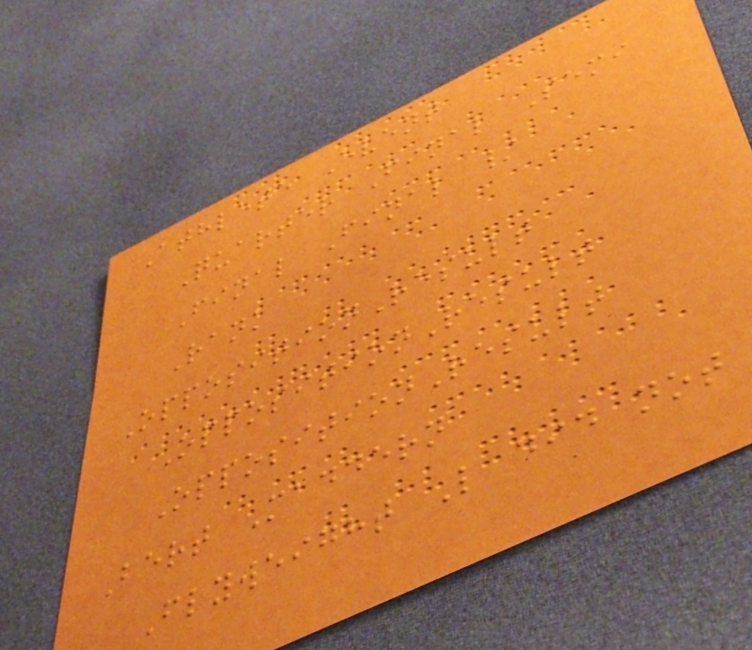Athlete Event
Quarter Final Semi
Final Final /
Rank
OppositionResult
OppositionResult
OppositionResult
Bert Maddern
Flyweight L did not
